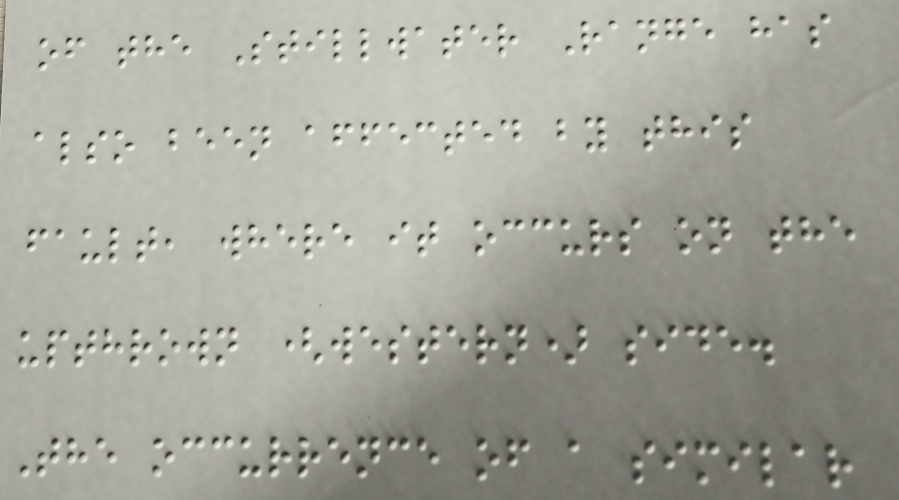of the Stillwater Range has
also been affected by this
fault, where it occurs on the
upthrown (western) side.
The occurrence of a similar
